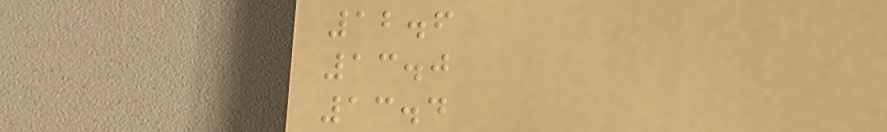12.6
13.0
13.4
